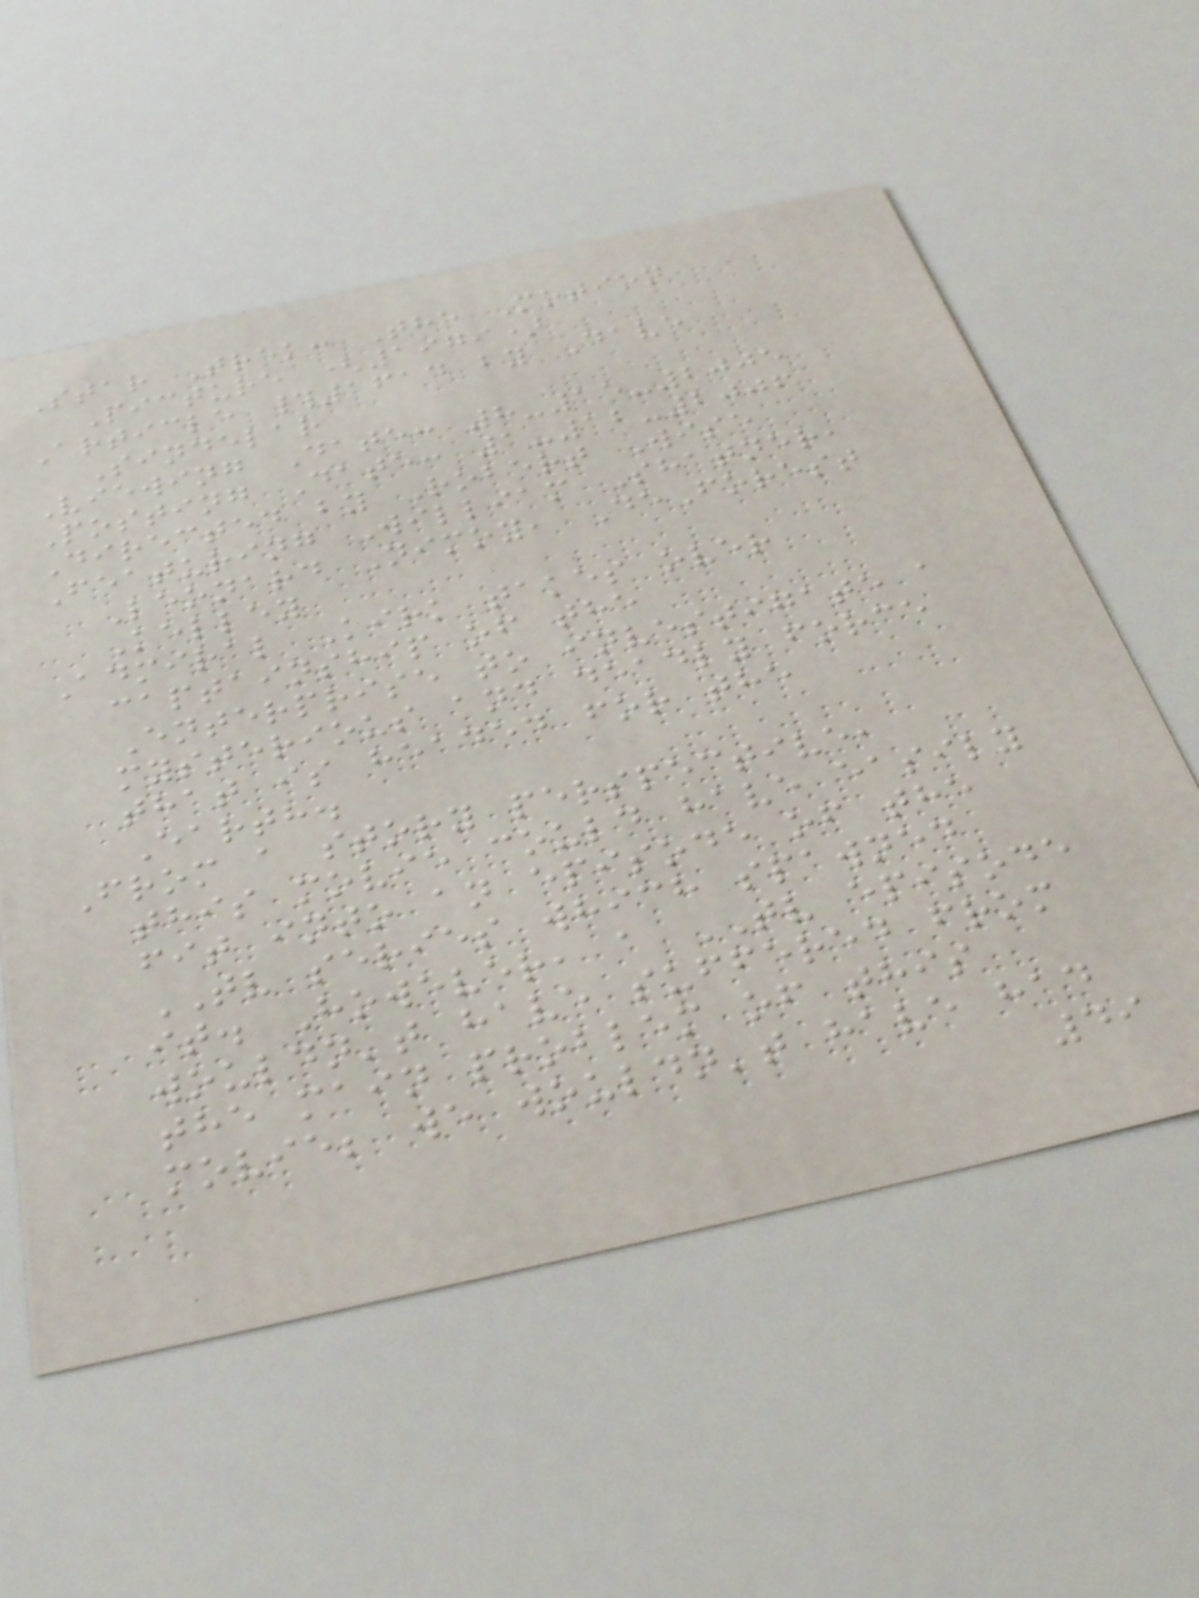Star Trek: The Motion
Picture (1979)
Article #1614 by Dave
Sindelar
Viewing Date: 8-15-2005
Posting Date: 1-12-2006
Directed by Robert Wise
Featuring William Shatner,
Leonard Nimoy, DeForest
Kelley
Admiral Kirk takes over
captainship of the
Enterprise to investigate a
mysterious and deadly force
that is headed for the
Earth.
From a story perspective,
this movie could have easily
fit into an episode of the
TV series which spawned
it. However, a TV episode
wouldn't have suffered from
the main problem of this
movie; we wouldn't have had
49
